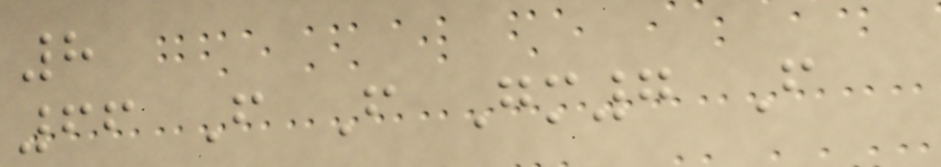8
66 F F Gm7 F
